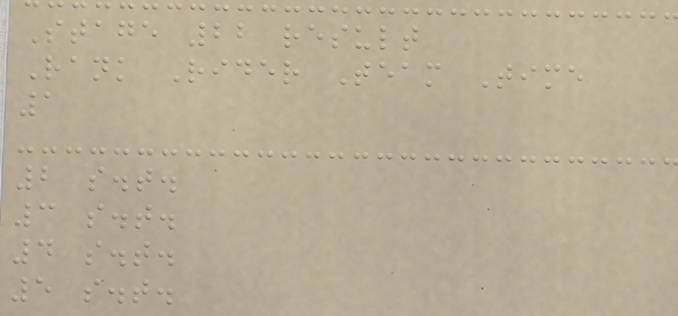Stage 22 result
Rank Rider Team Time
1
2 s.t.
3 s.t.
4 s.t.
5 s.t.
